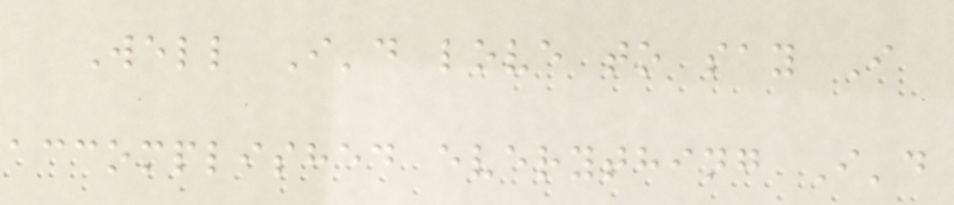Well I'd love to say I
accomplished everything I'd
